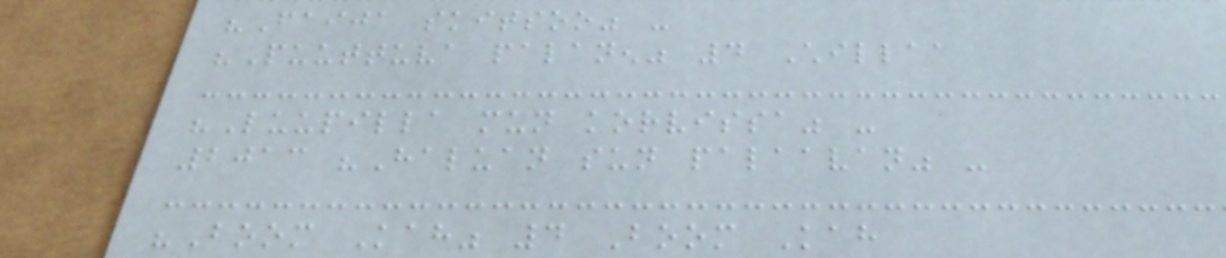"Faija skitsoo" -
"Puuttuva palanen" 4 Chillaa
"Luupilla mun korvissa" -
2013 "Haluan sun palaavan" -
"Boom Kah" 4 Boom Kah
